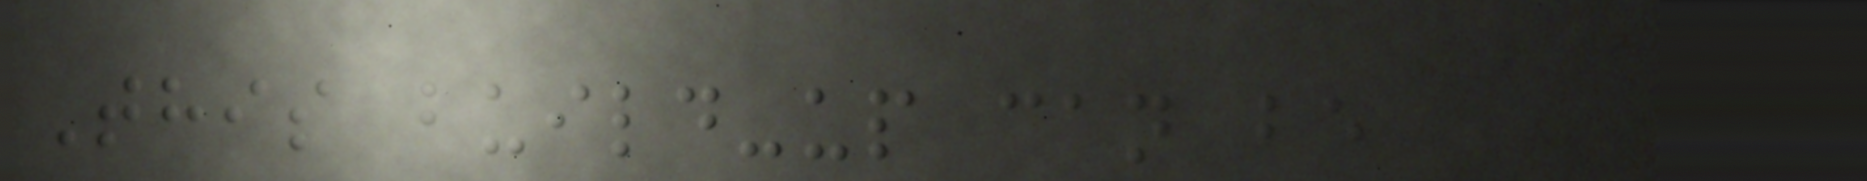This build-up can be
